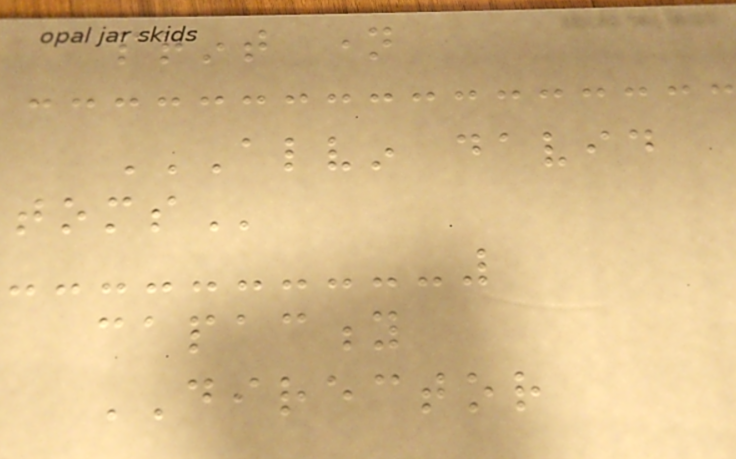print name
ALVIN DAVID
TOMS
capacity
DIRECTOR
